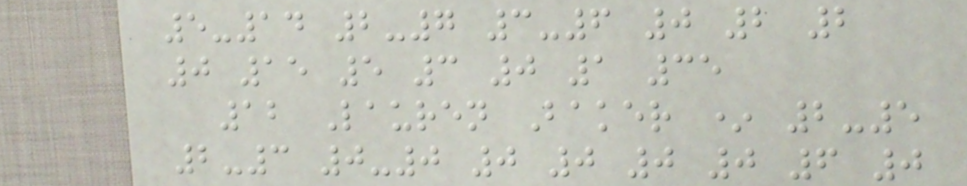5-14 2-7 3-6 0 2 2
0 15 5 3 0 1 35
12 Lauren Baker * 2-5
2-3 0-0 0 0 0 0 6 0
